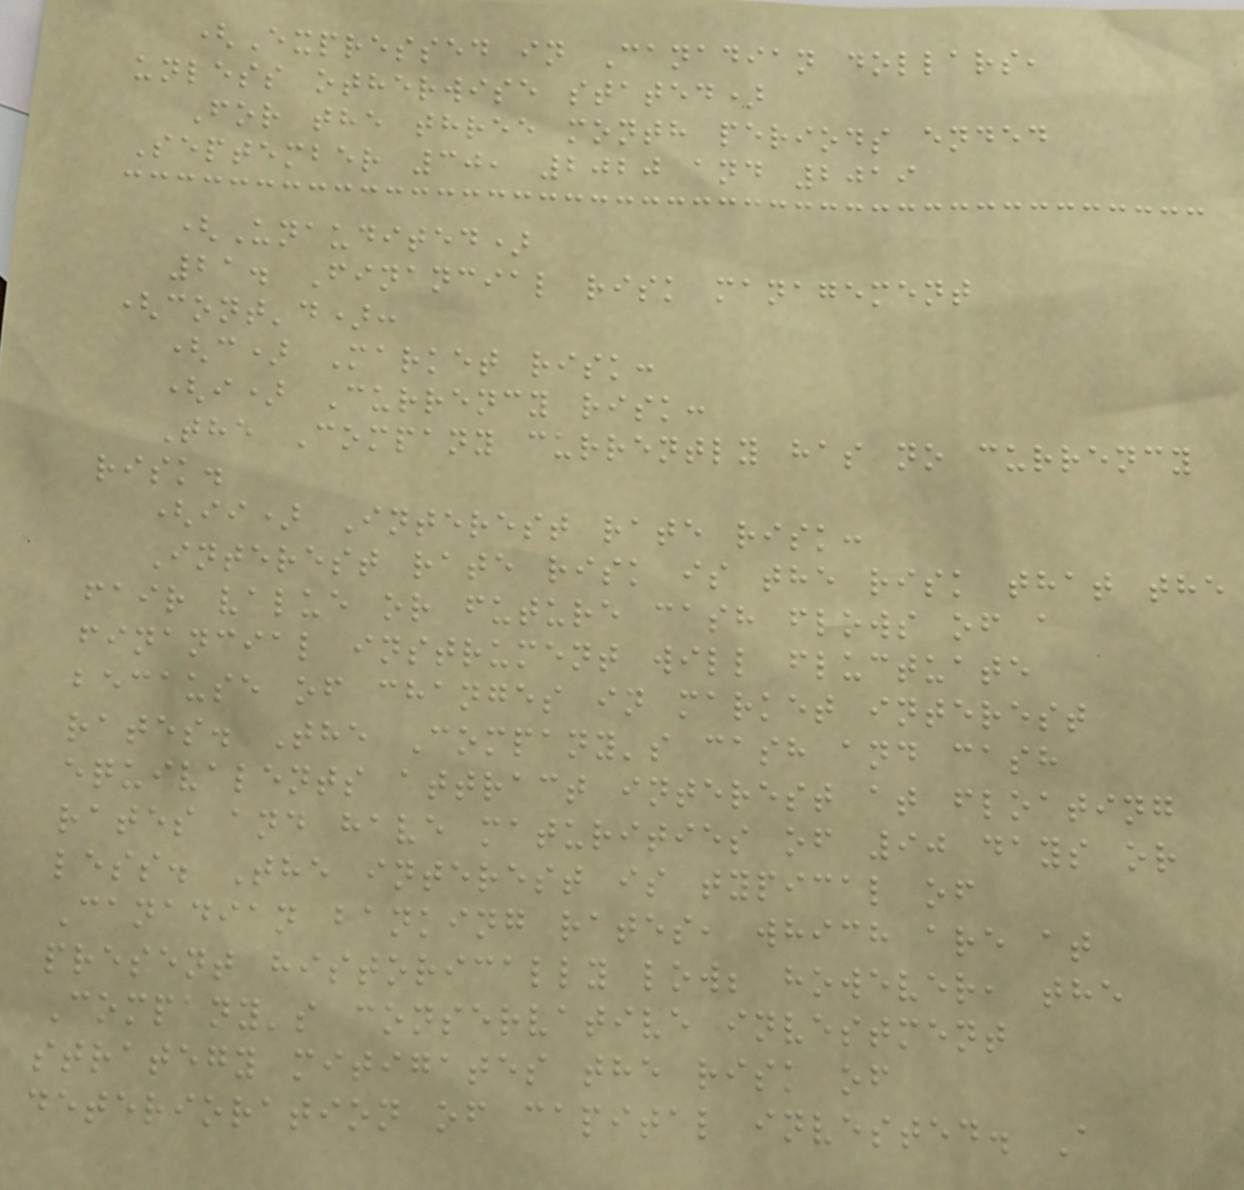(Expressed in Canadian dollars,
unless otherwise stated)
For the three month periods ended
September 30, 2020 and 2019
(Unaudited)
21. Financial risk management
(cont'd):
(c) Market risk:
(i) Currency risk:
The Company currently has no currency
risk.
(ii) Interest rate risk:
Interest rate risk is the risk that the
fair value or future cash flows of a
financial instrument will fluctuate
because of changes in market interest
rates. The Company's cash and cash
equivalents attract interest at floating
rates and have maturities of 90 days or
less. The interest is typical of
Canadian banking rates, which are at
present historically low; however, the
Company's conservative investment
strategy mitigates the risk of
deterioration of capital invested. A
